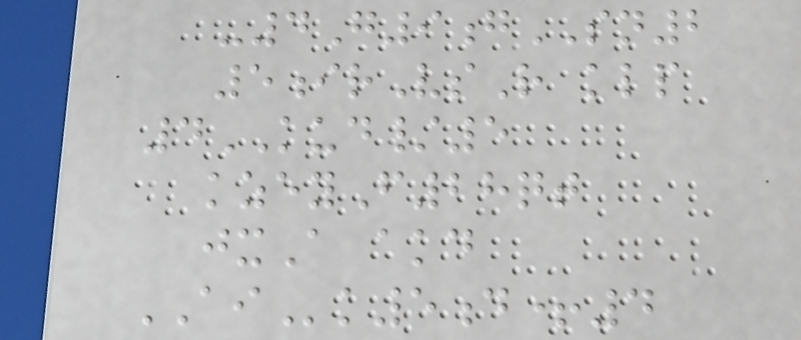-4G9gSN2
5irVsR klp
4KUD/5
kzeyF28qt
jxA akd
AIk5d+4
